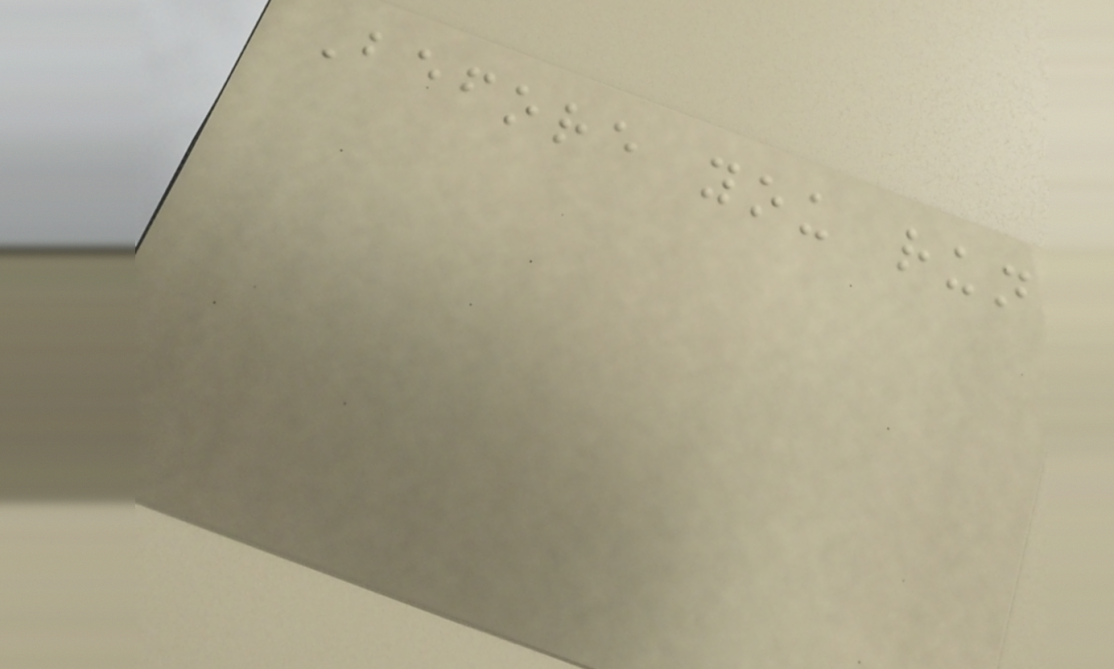Before you run
